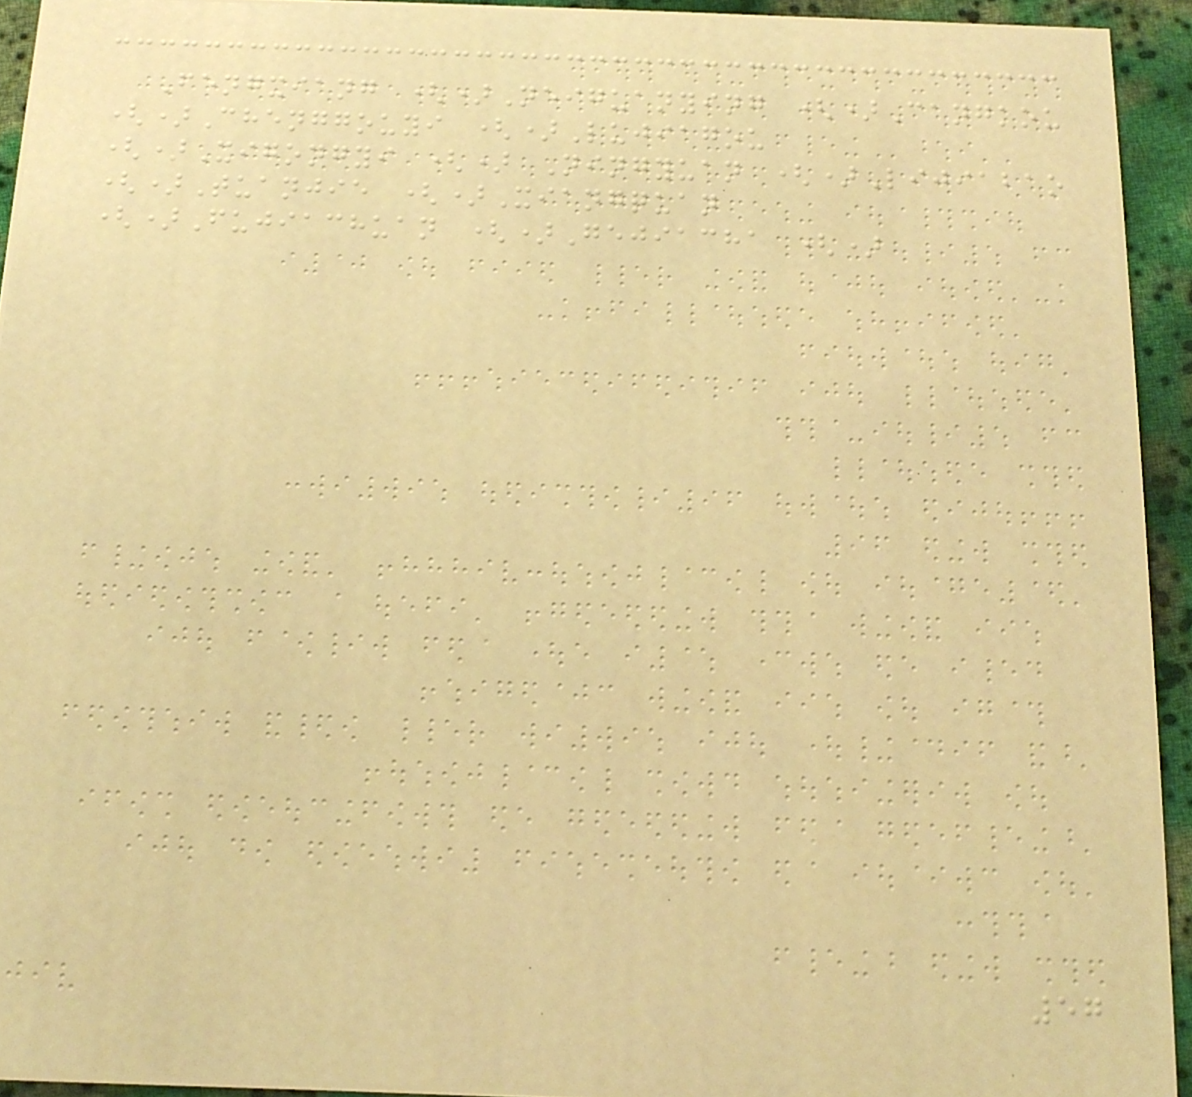Fengxiang ()Neiguanying ()Cangkou
()Chenggouyi ()Lujiagou
()Xigongyi () Ningyuan ()Lijiabao
()Tuanjie ()Xiangquan
()Fujiachuan ()Gejiacha ()
57
